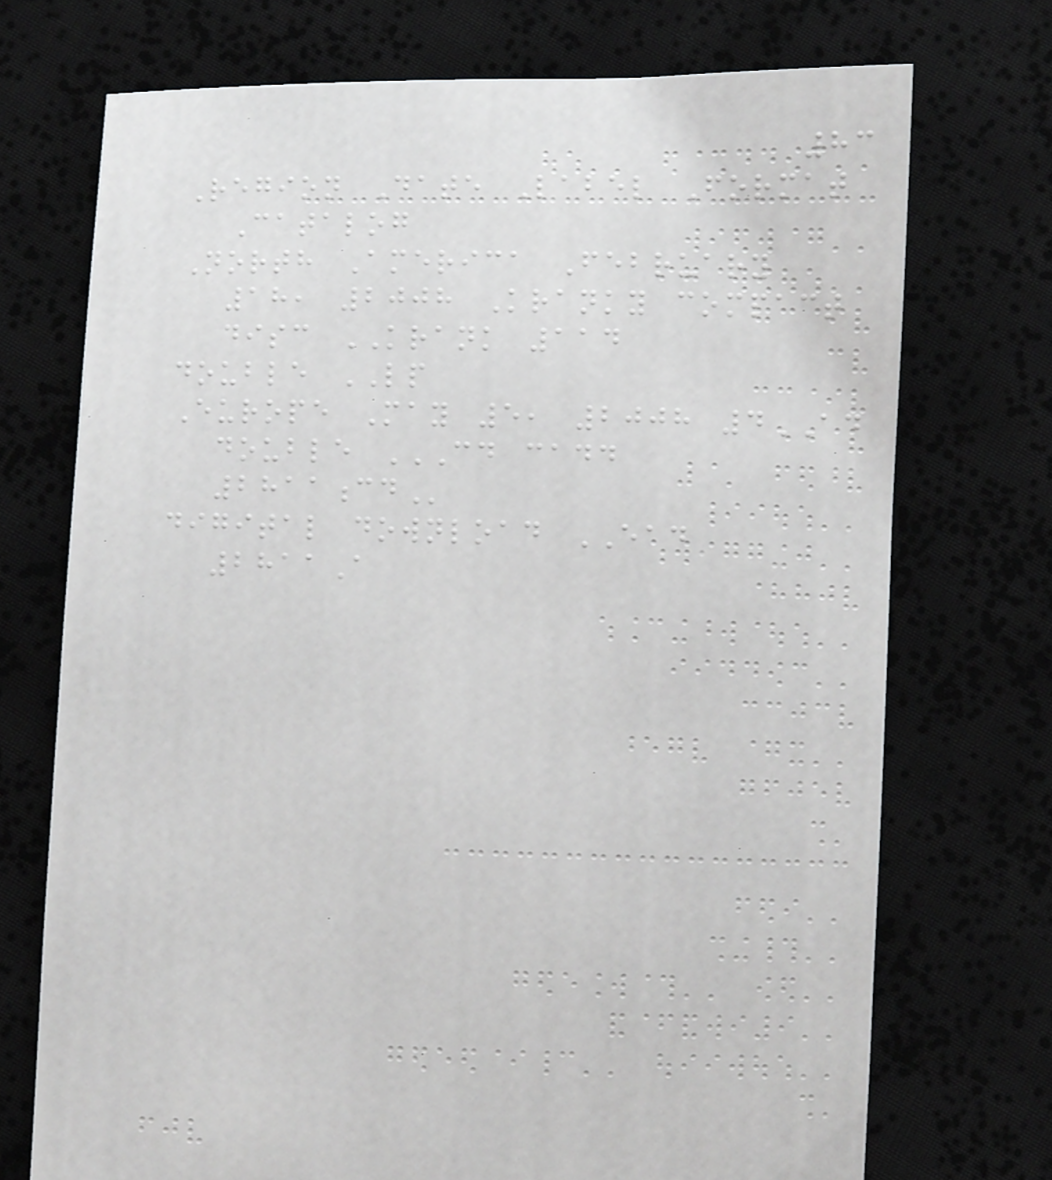83
Region Date Label Format
Catalog
North America February
18, 2008 Kranky compact
disc KRANK 114
double LP
Europe May 5, 2008 4AD
double CD CADD
2811CD
digital download EAD
2811A
